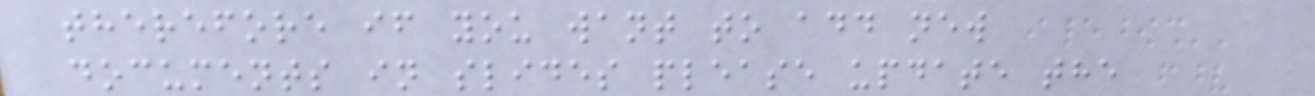therefore if you want to add new
documents in slides please update the
